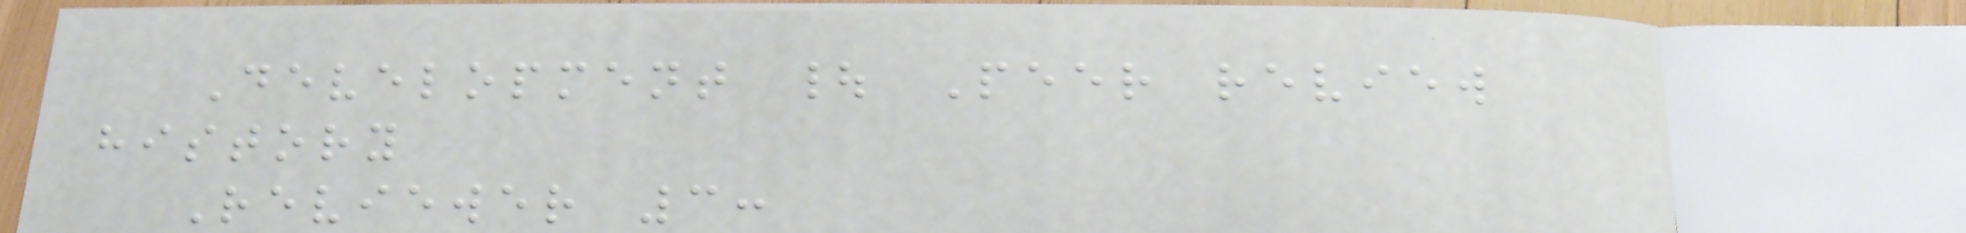Development | Peer review
history
Reviewer 3:
